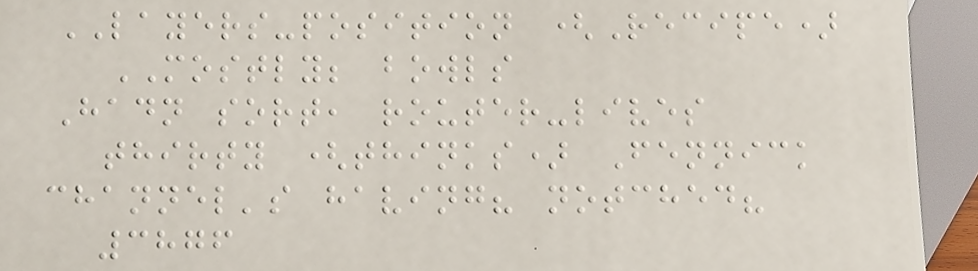LAYERS-position (Recipe)
MOSTLY; bowls
Hadn sort, router-lives
thirty (thinks) Fennick
channel's having? notched?
3876
